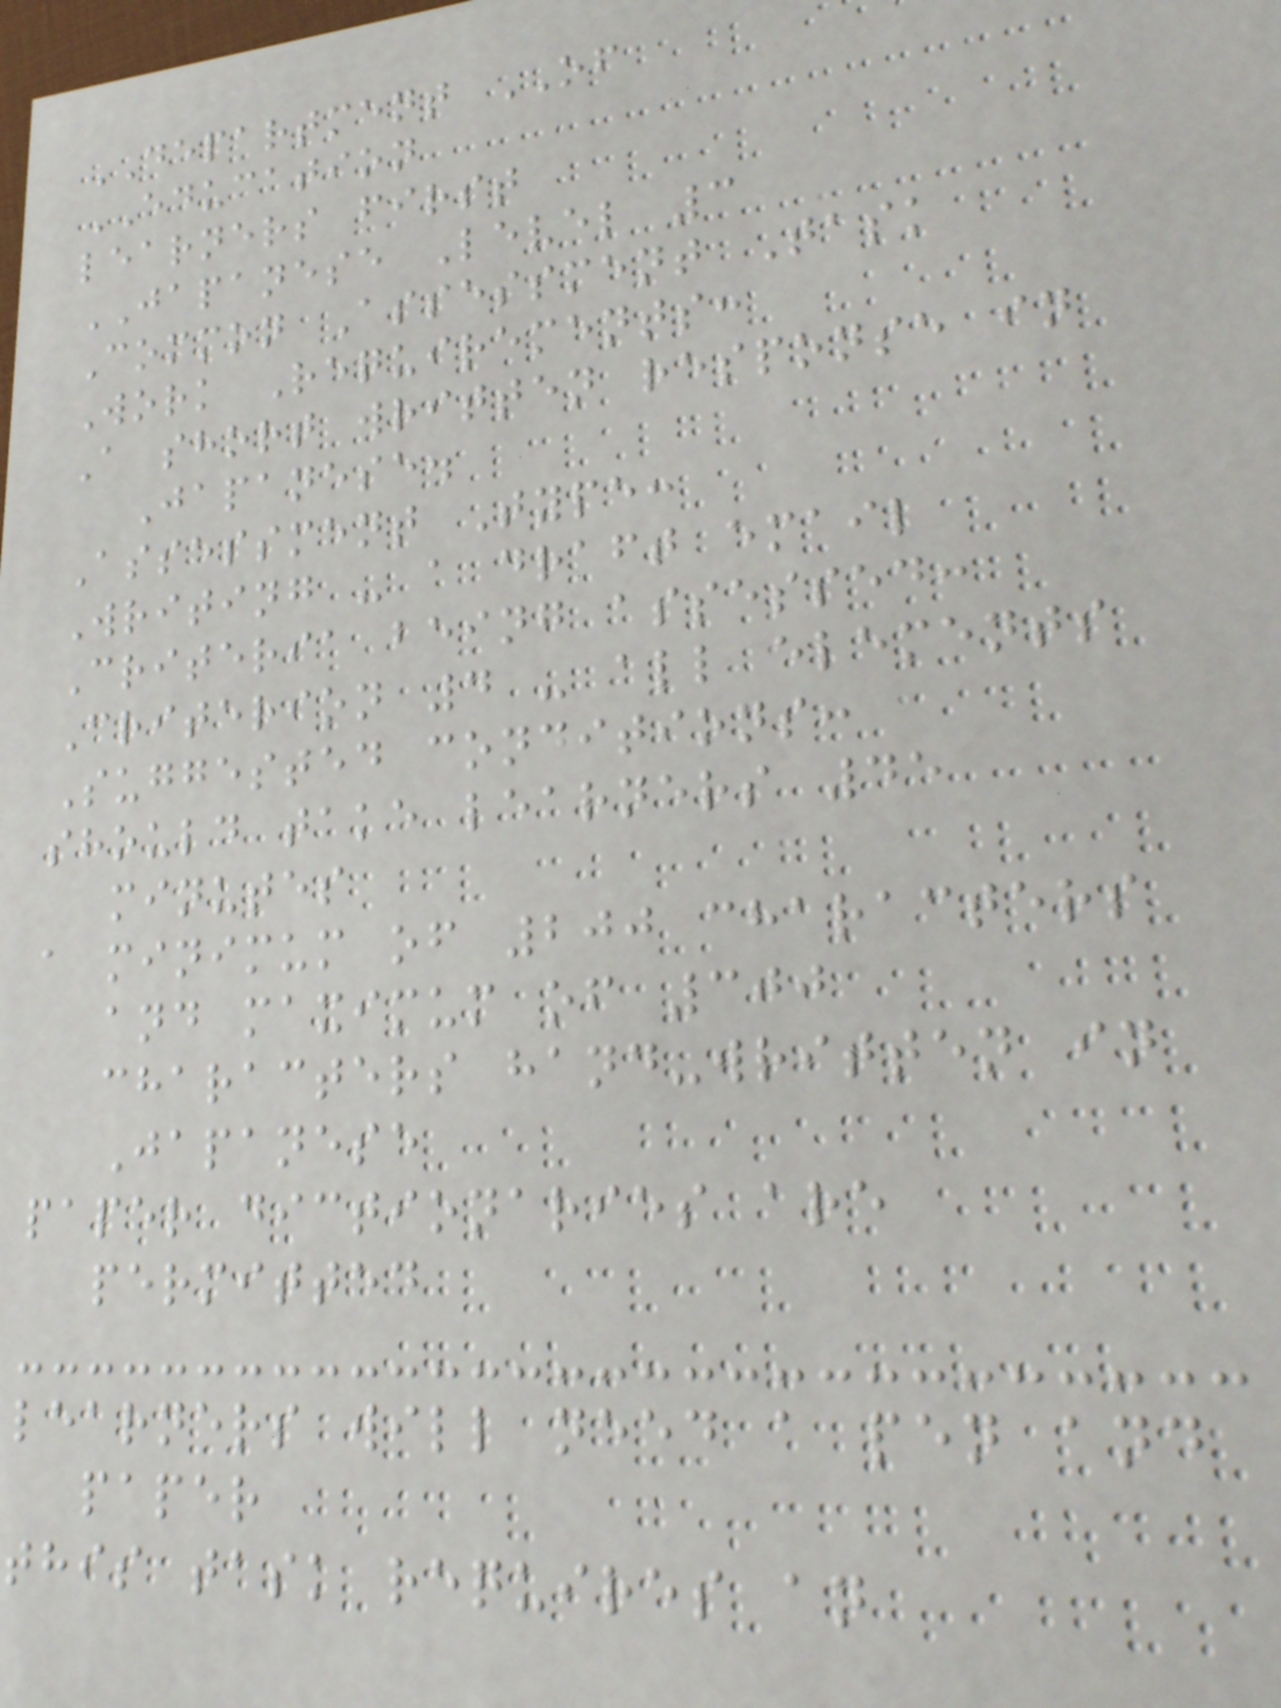DEPARTMENT OF
EDUCATION
learners first
JAPANESE Level 3
Common Assessment Task
Work Requirements:
A short written response in
Japanese.
Assessment Type:
Writing - a draft email
Criteria being assessed:
Criterion 4 - all elements
Suggested conditions:
should take learners 45
minutes
a minimum of 200 characters
and maximum of 300
characters hand-written in
Japanese
paper dictionaries are
permitted
learners will need a pen and
paper
this task requires an
